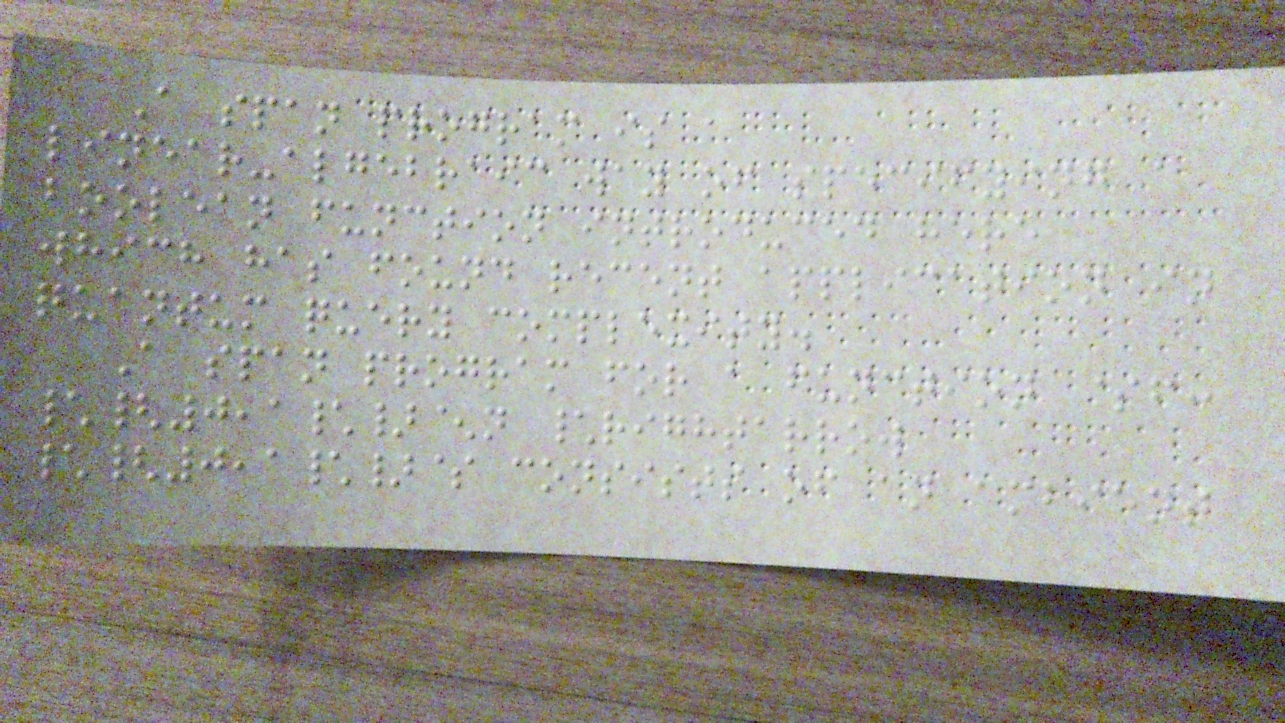A span program is a
linear-algebraic way of specifying a
boolean function introduced here
which has found recent application in
quantum query complexity.
A span program for a function $f:
\{0,1\}^n \rightarrow
\{0,1\}$ consists of an ambient
